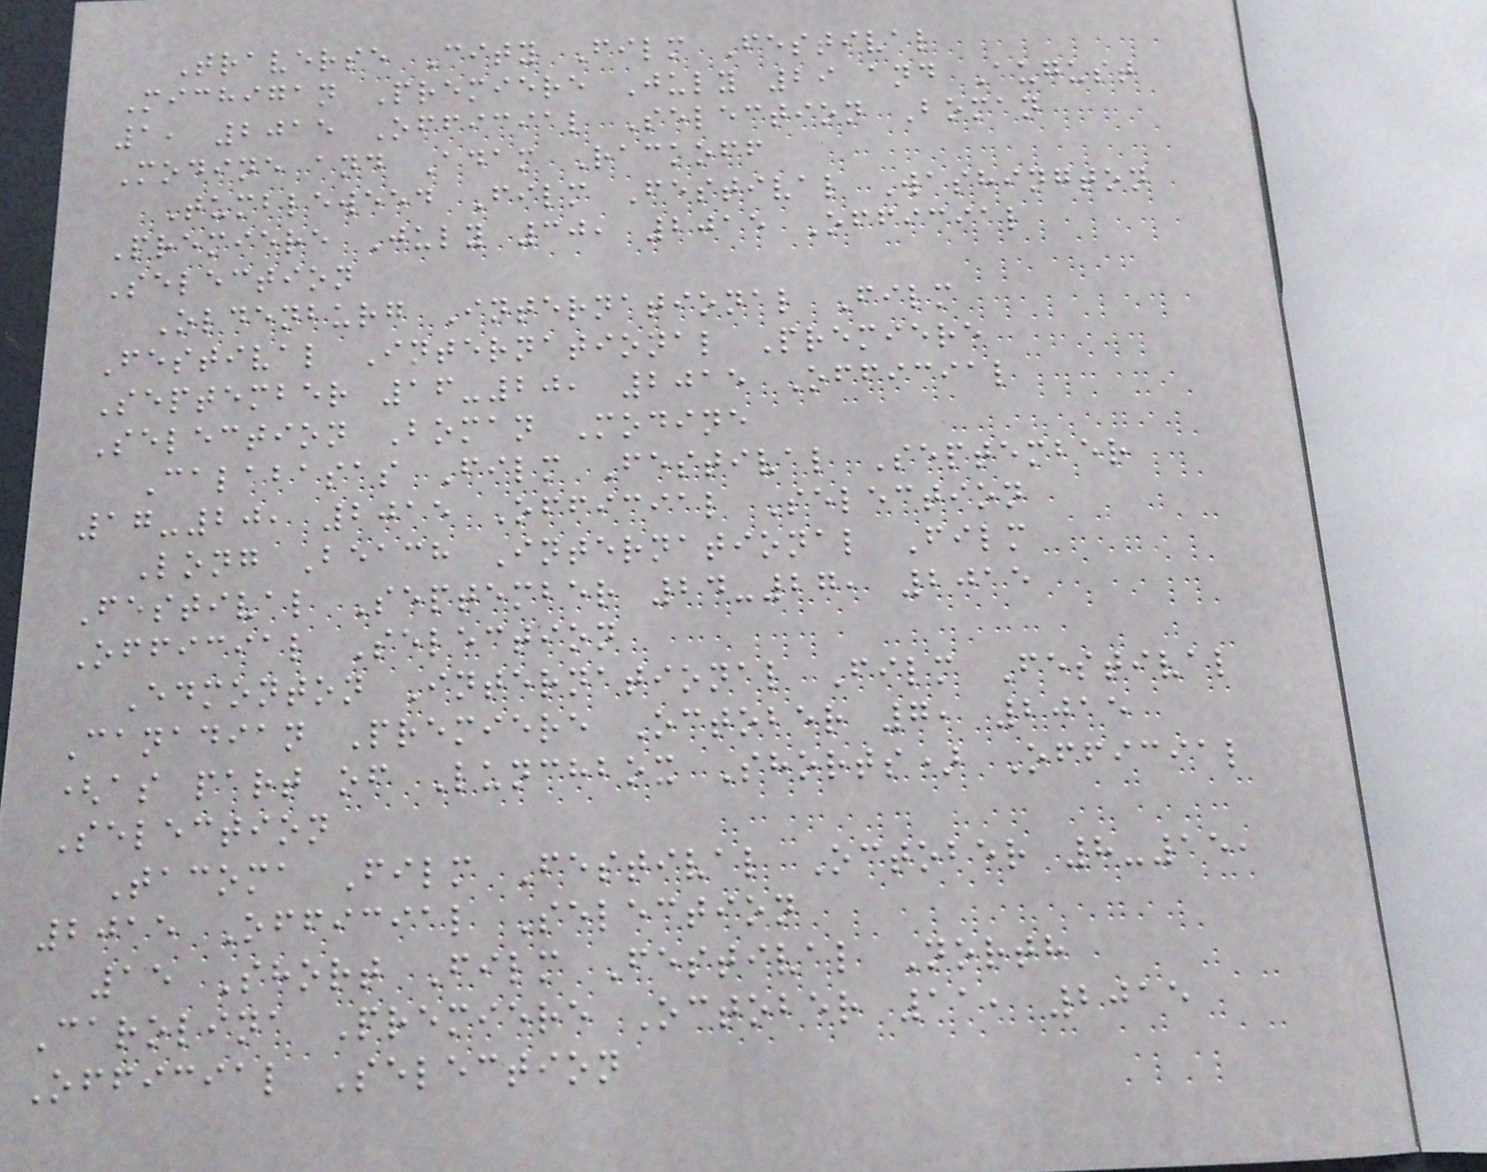Traverse City Film Festival
Michigan Premiere July 29 and August
1, 2015 Official Selection Boman
Modine and Adam Rackoff
Tumbleweed Film Festival Washington
Premiere July 30, 2015 Official
Selection
Oldenburg International Film
Festival International Premiere
September 16-20, 2015 Official
Selection Boman Modine
Calabasas Film Festival September
17-20, 2015 Official Selection
Long Beach International Film
Festival September 24-27, 2015
Official Selection
Edmonton International Film Festival
Canadian Premiere October 7, 2015
(as part of Lunchbox Shorts) Official
Selection
Tacoma Film Festival October 8-15,
2015 Official Selection
15 Short Film Festival North
Carolina Premiere October 11, 2015
Official Selection
